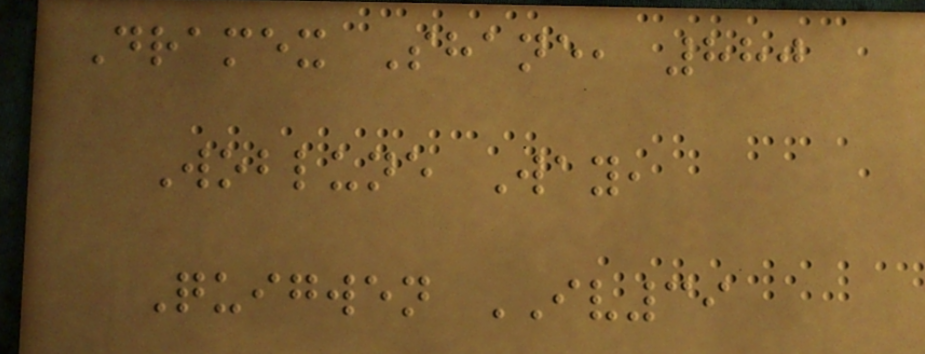Dramex Shane, 880
Woblune Way,
Quigwen IV39
